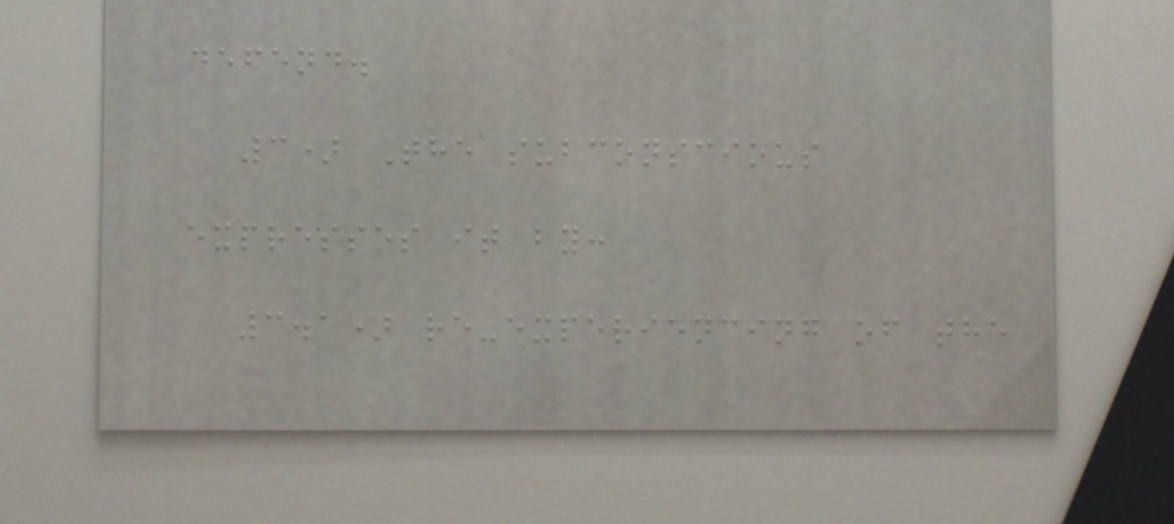defend.
3) The subconscious
expresses it by:
3.1) re-experiencing of the
